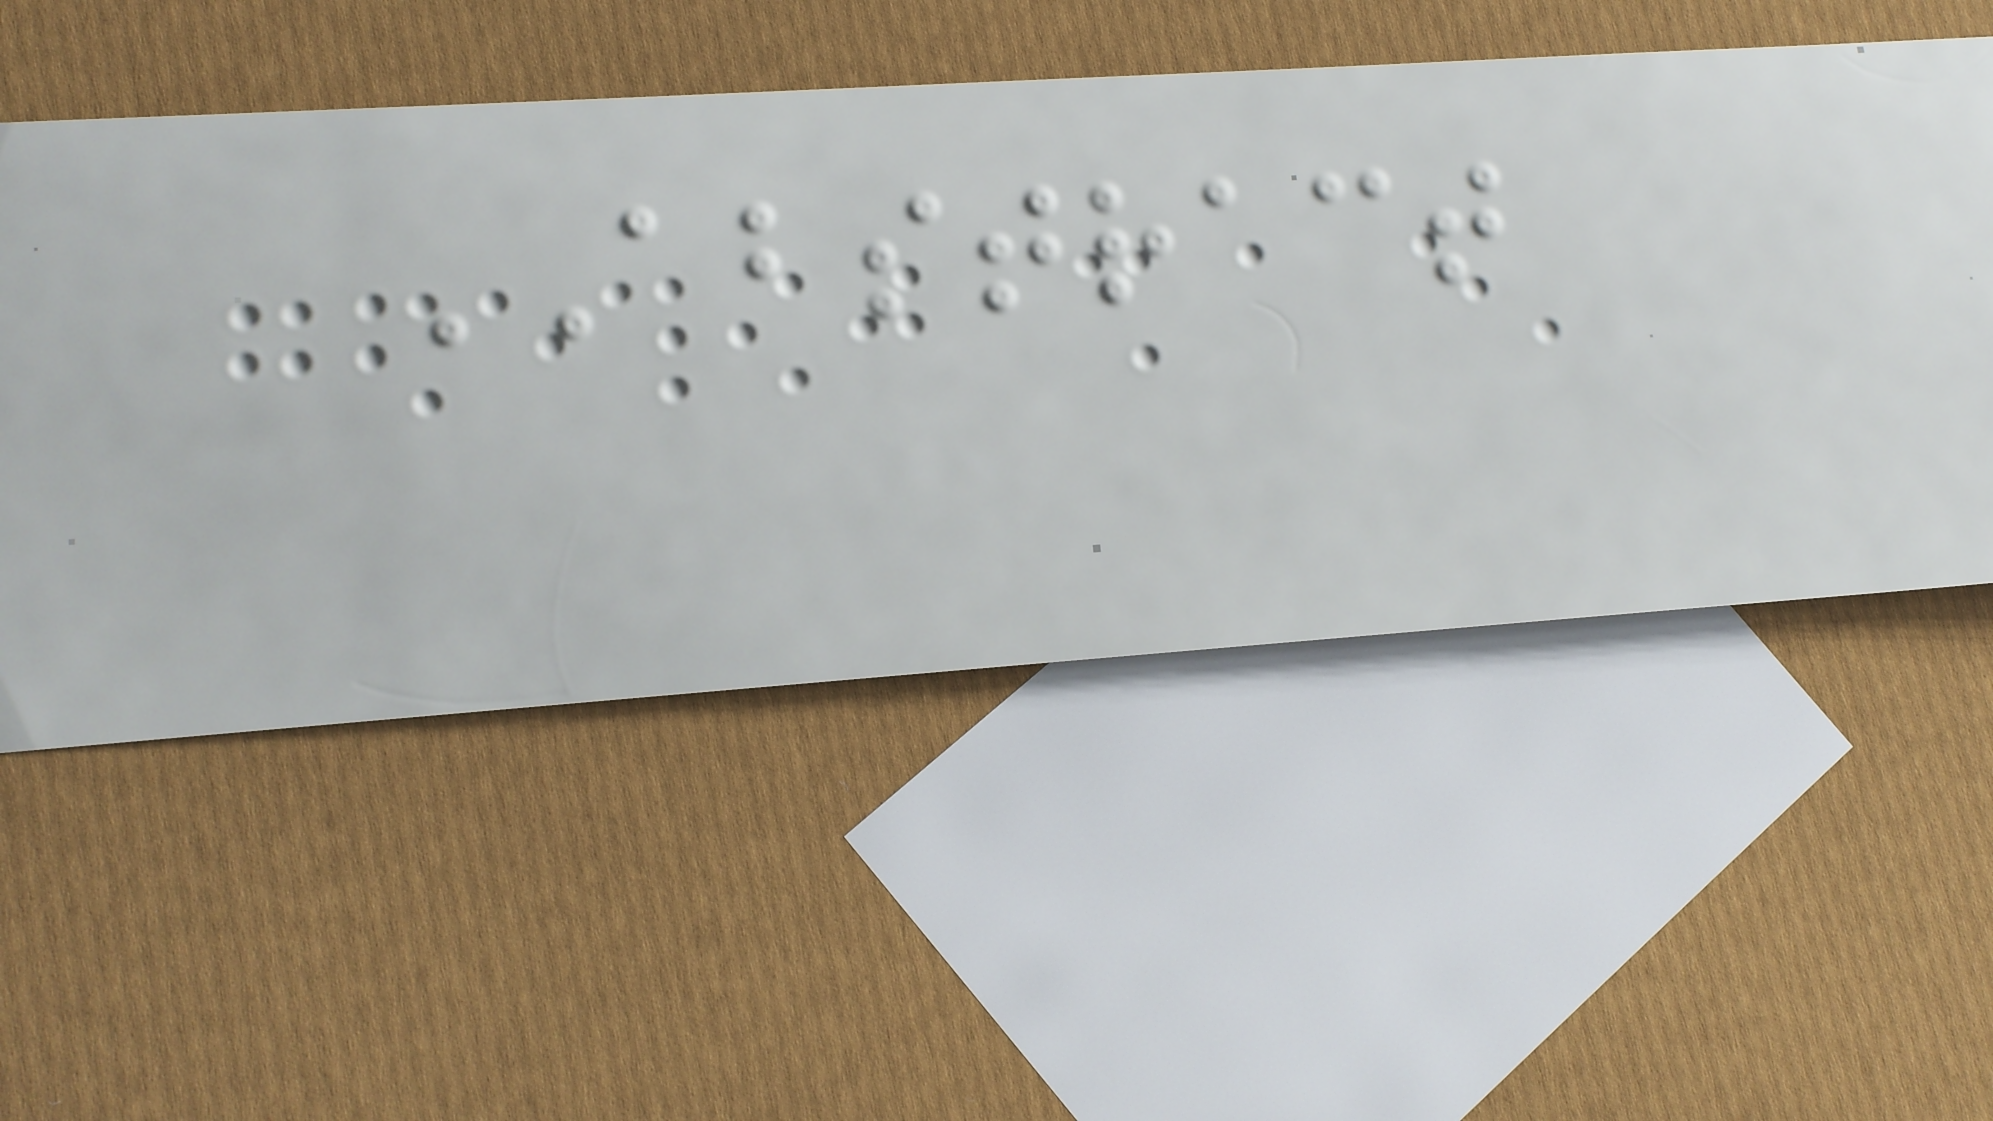ABSTRACT
